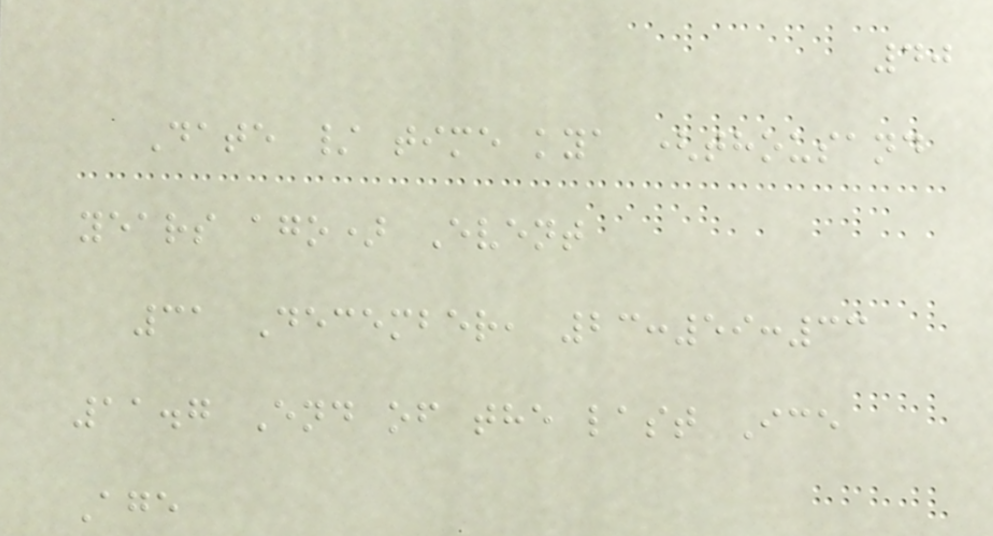40
Date / time kya (thousand
years ago) Event
31 December, 23:59:33
11.7 End of the last Ice
Age
